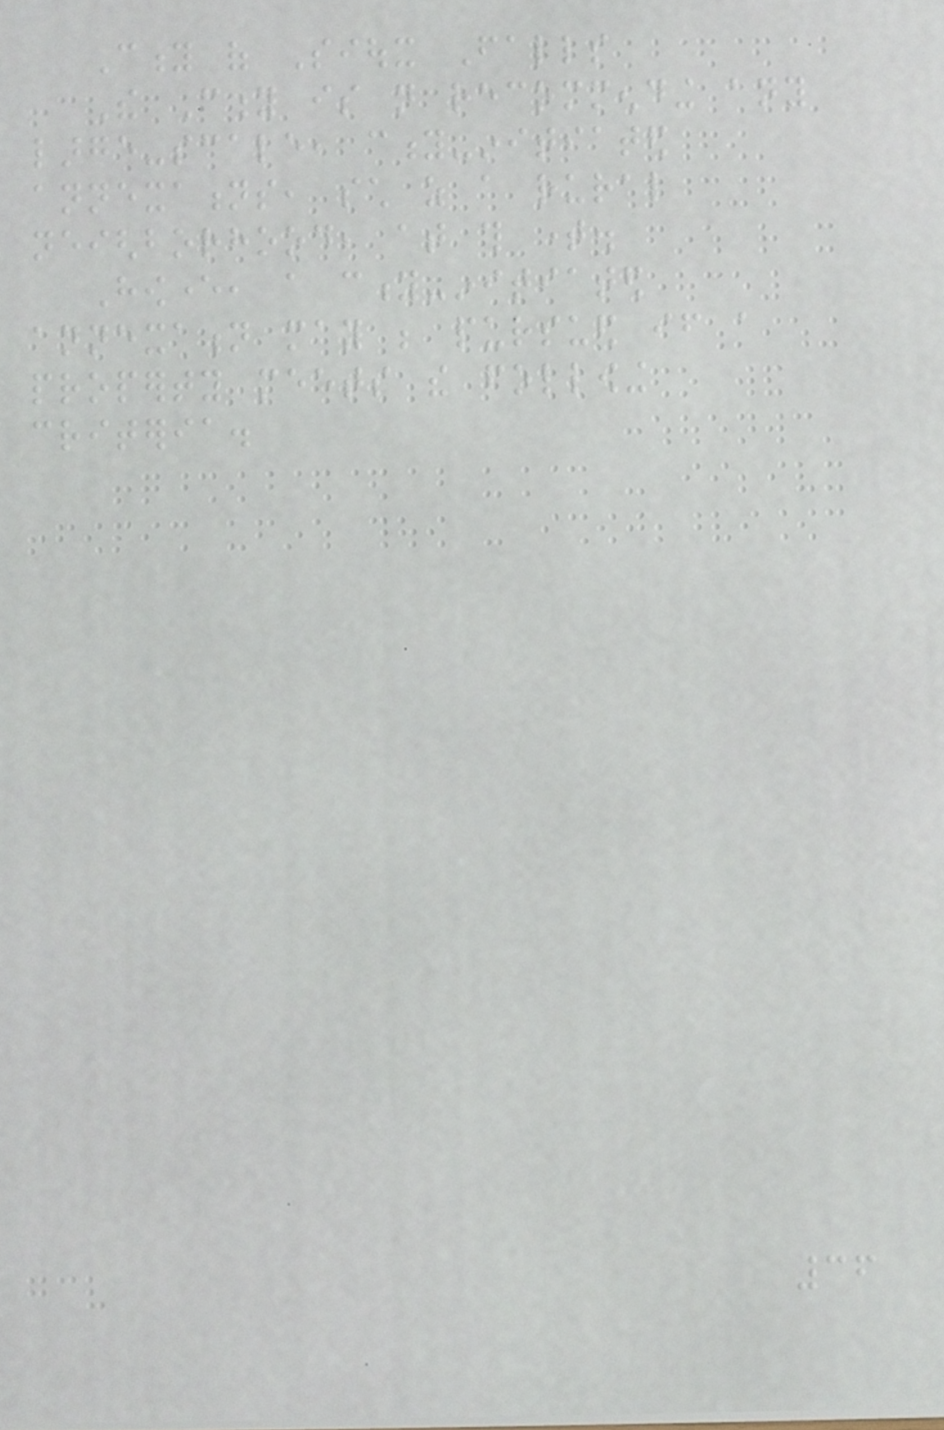City of Sioux Falls
The City is not recommending any
large-scale, city-initiated
annexations, such as a rural
neighborhood, at this time.
However, a city-initiated
annexation may be pursued if a
property meets the following
criteria.
36
